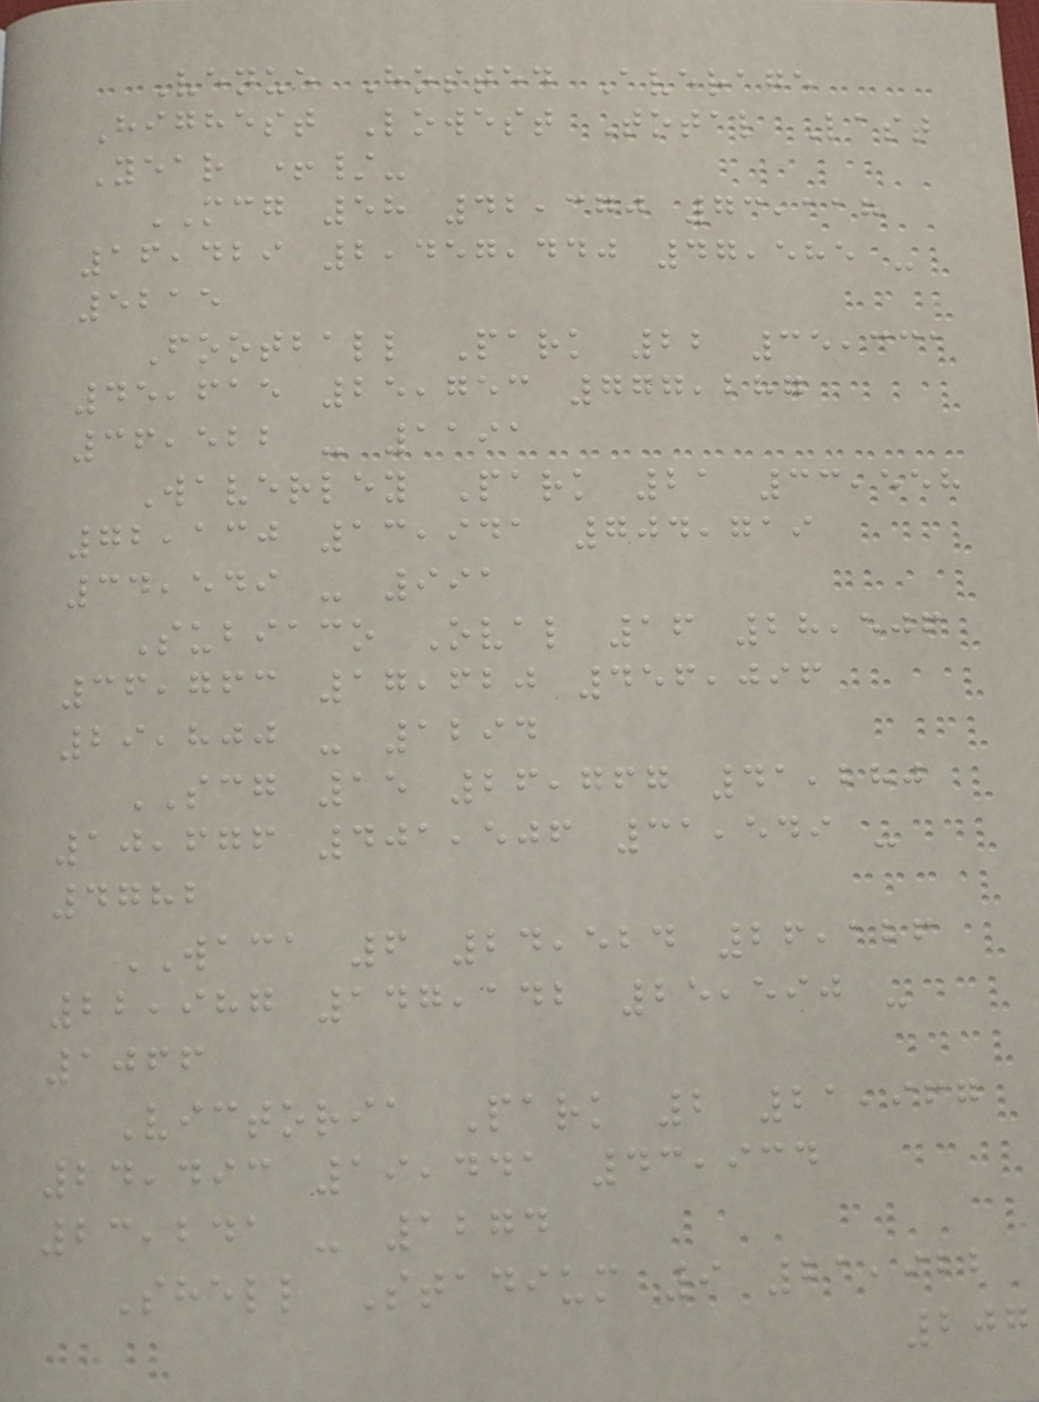Venue Hosted Average
Highest Lowest Total Last
Year +/-
MCG 58 42,370 73,118
16,429 2,457,440 47,585 -
5215
Football Park 22 35,331
45,615 25,753 777,287
36,522 - 1191
Waverley Park 21 33,558
72,130 13,941 704,719
34,549 - 991
Subiaco Oval 16 28,506
36,763 17,620 456,096
29,800 - 1294
SCG 15 26,767 41,280
10,676 401,506 31,549 -
4782
WACA 6 24,524 26,126
22,987 147,142 25,590 -
1066
Victoria Park 2 21,967
24,493 19,441 43,934
23,241 - 1274
Shell Stadium 9 21,922
207
